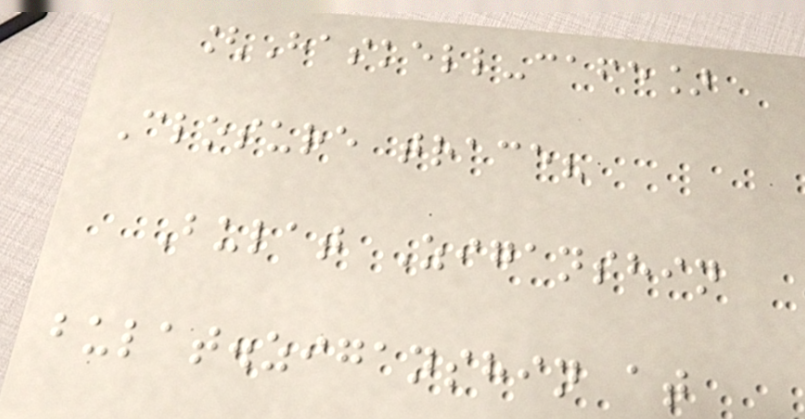[Haskell-cafe]
Closure trace?
Bulat Ziganshin
bulat.ziganshin at
